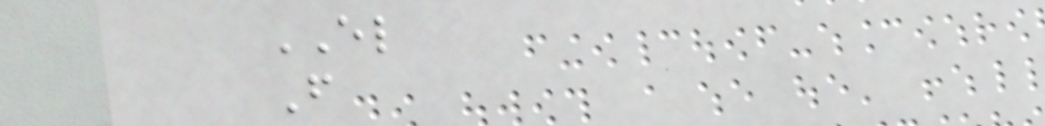EL
F
